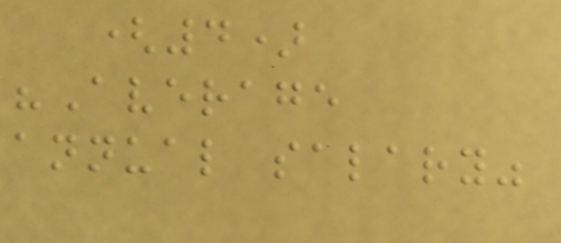(4)
"Average
annual salary"
